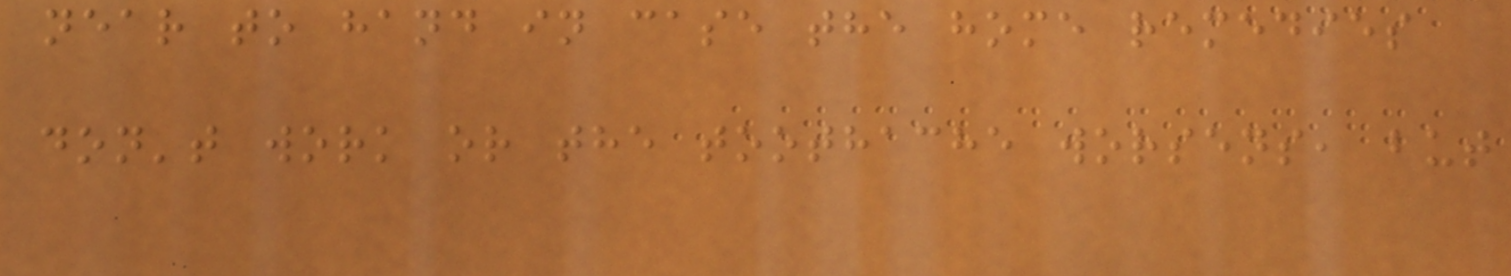near to hand in case the home remedies
don't work or the toothache worsens, but
